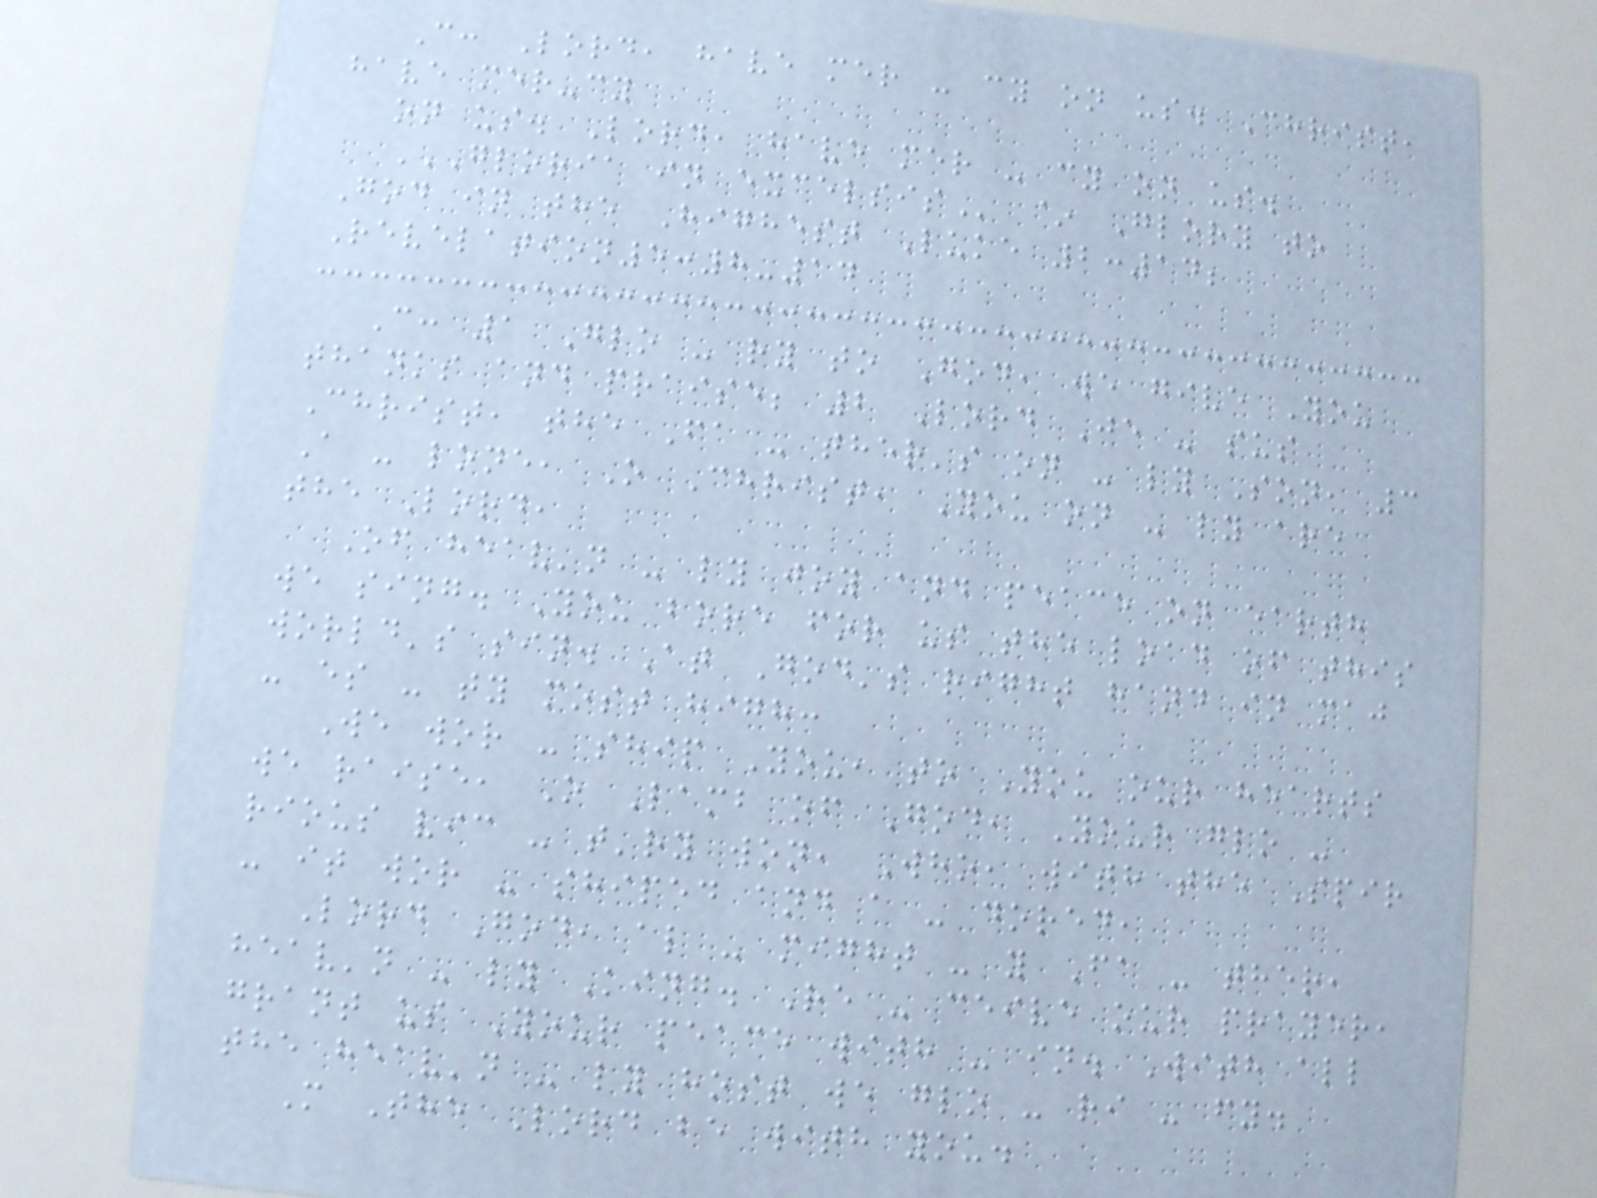C: Lord, have mer - cy on us. Christ,
have mer-cy
on us. Lord, have mer - cy on us.
GLORIA IN EXCELSIS ~ Glory to
God in the Highest Luke 2:14;
Revelation5:8-14
C: 1 Glo - ry to God, we give You
thanks and praise; 2 Lord Je - sus
Christ, the Fa - ther's on - ly Son, 3
A - lone, O Christ, You on - ly are
the Lord,
Of heav'n - ly joy and peace on earth
we sing. You bore for us the load of this
world's sin. At God's right hand in maj
- es - ty most high:
We wor - ship You, to You our hearts
we raise, O Lamb of God, Your glo -
rious vic - t'ry won, Who, with the Spir
- it wor - shiped and a - dored,
Lord God, al - might - y Fa - ther,
heav'n - ly King. Re - ceive our prayer,
grant us Your peace with - in. With all
the heav'n - ly host we glo - ri - fy.
M The Lord be with you.
